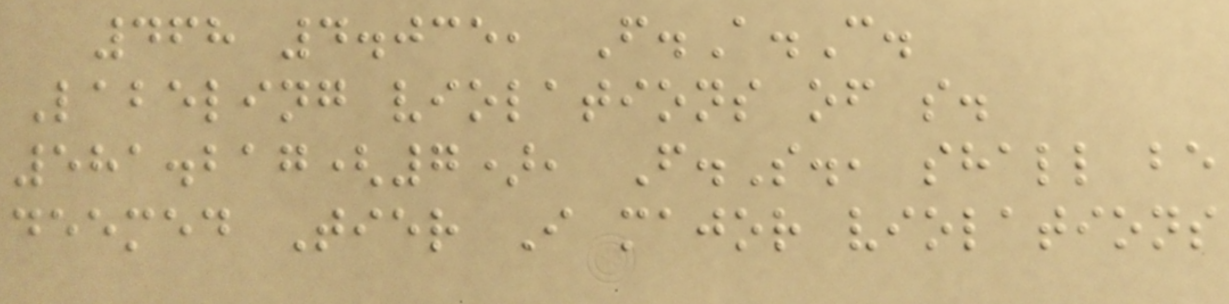468 4.035, F.A.C.
Labeling violations of s.
581.217(7), F.S., shall be
deemed Tier I major violations
